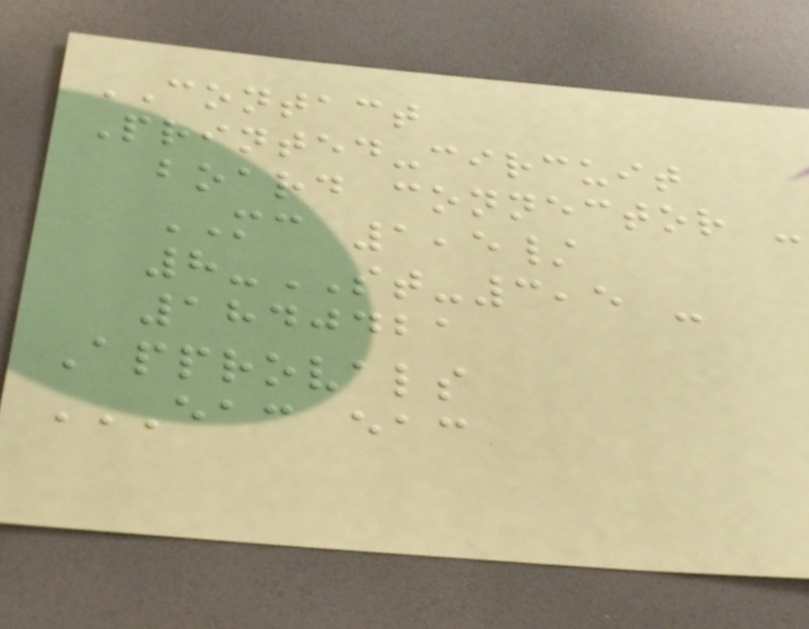CONTACT
Printed-circuit
board connector -
MC 1,5/
8-ST-3,5 -
1840421
Approvals
EAC EAC
